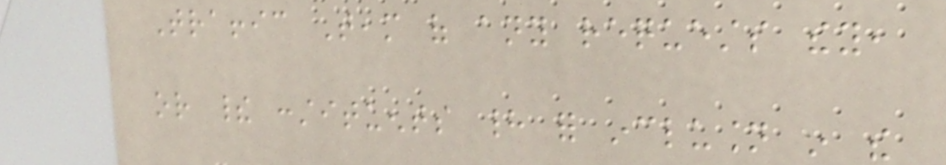Traffic Team of any requests they,
or their constituents had for inclusion in the
